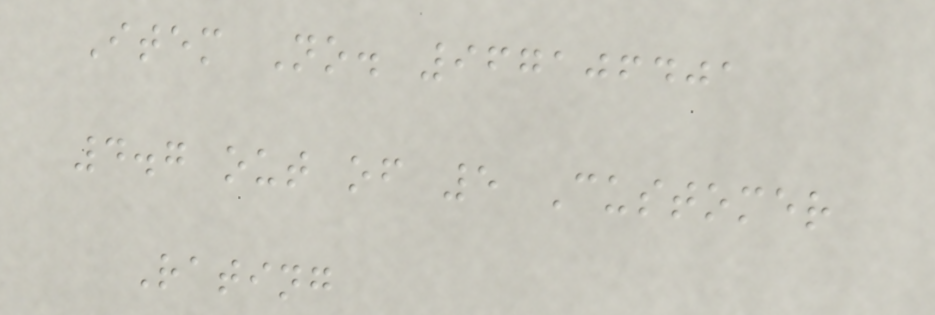Item No. 967106401
4.7 out of 5 Customer
Rating
